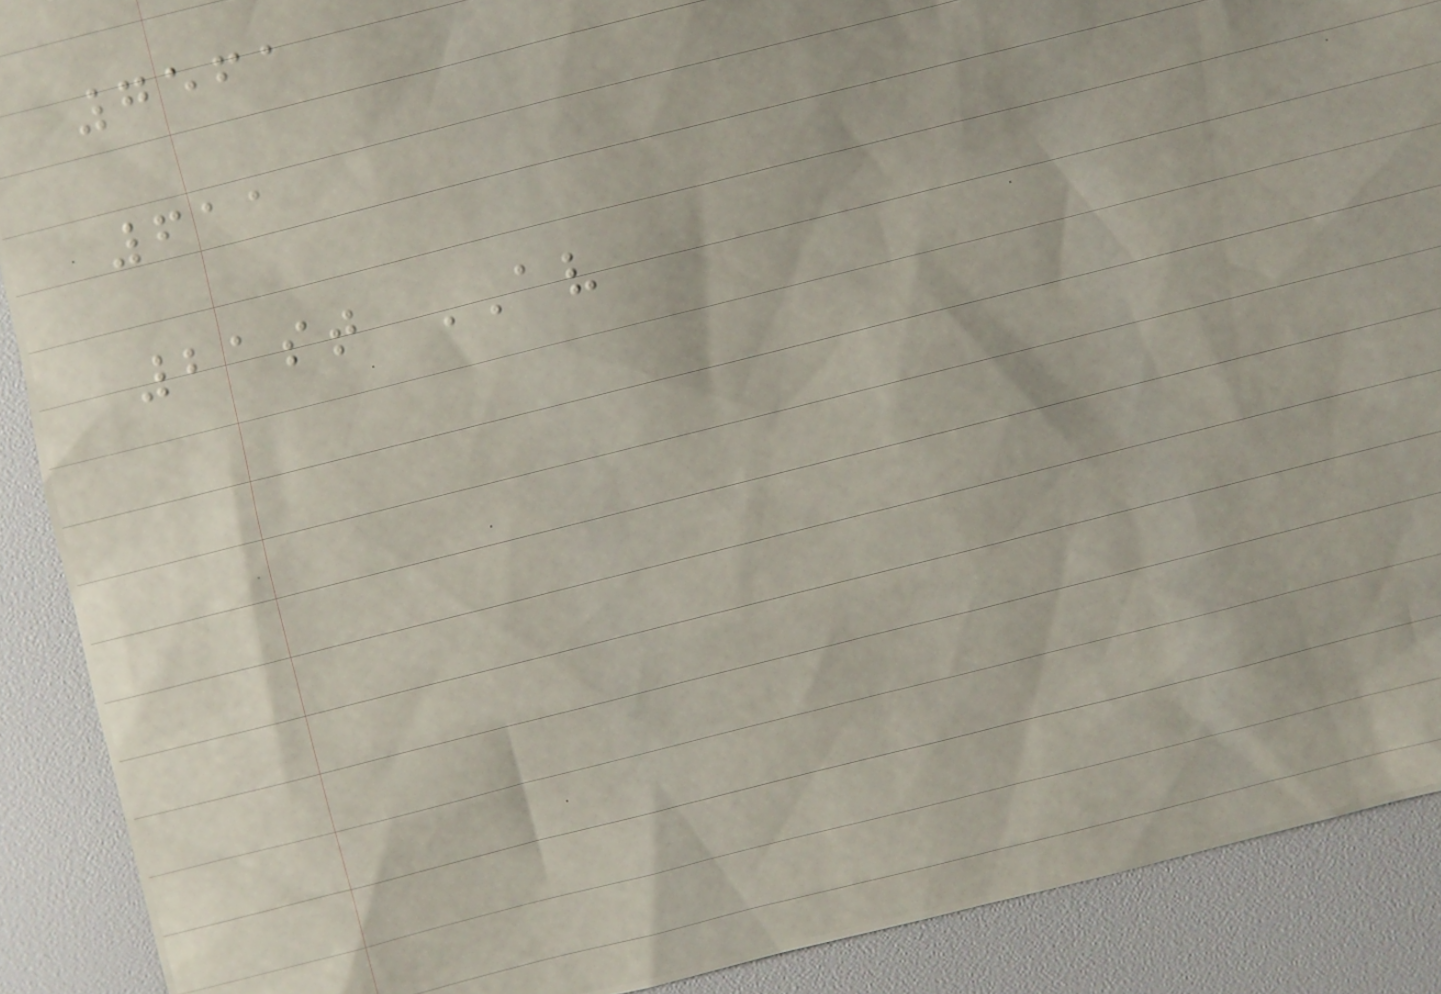7561
611
21st AV
